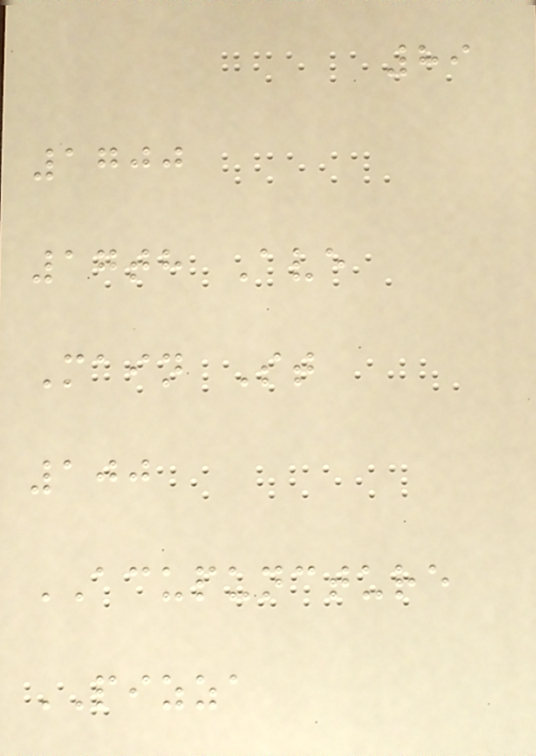89
1700
17th Ave
Main St
100
ACUPUNCTURE
PIZZA
